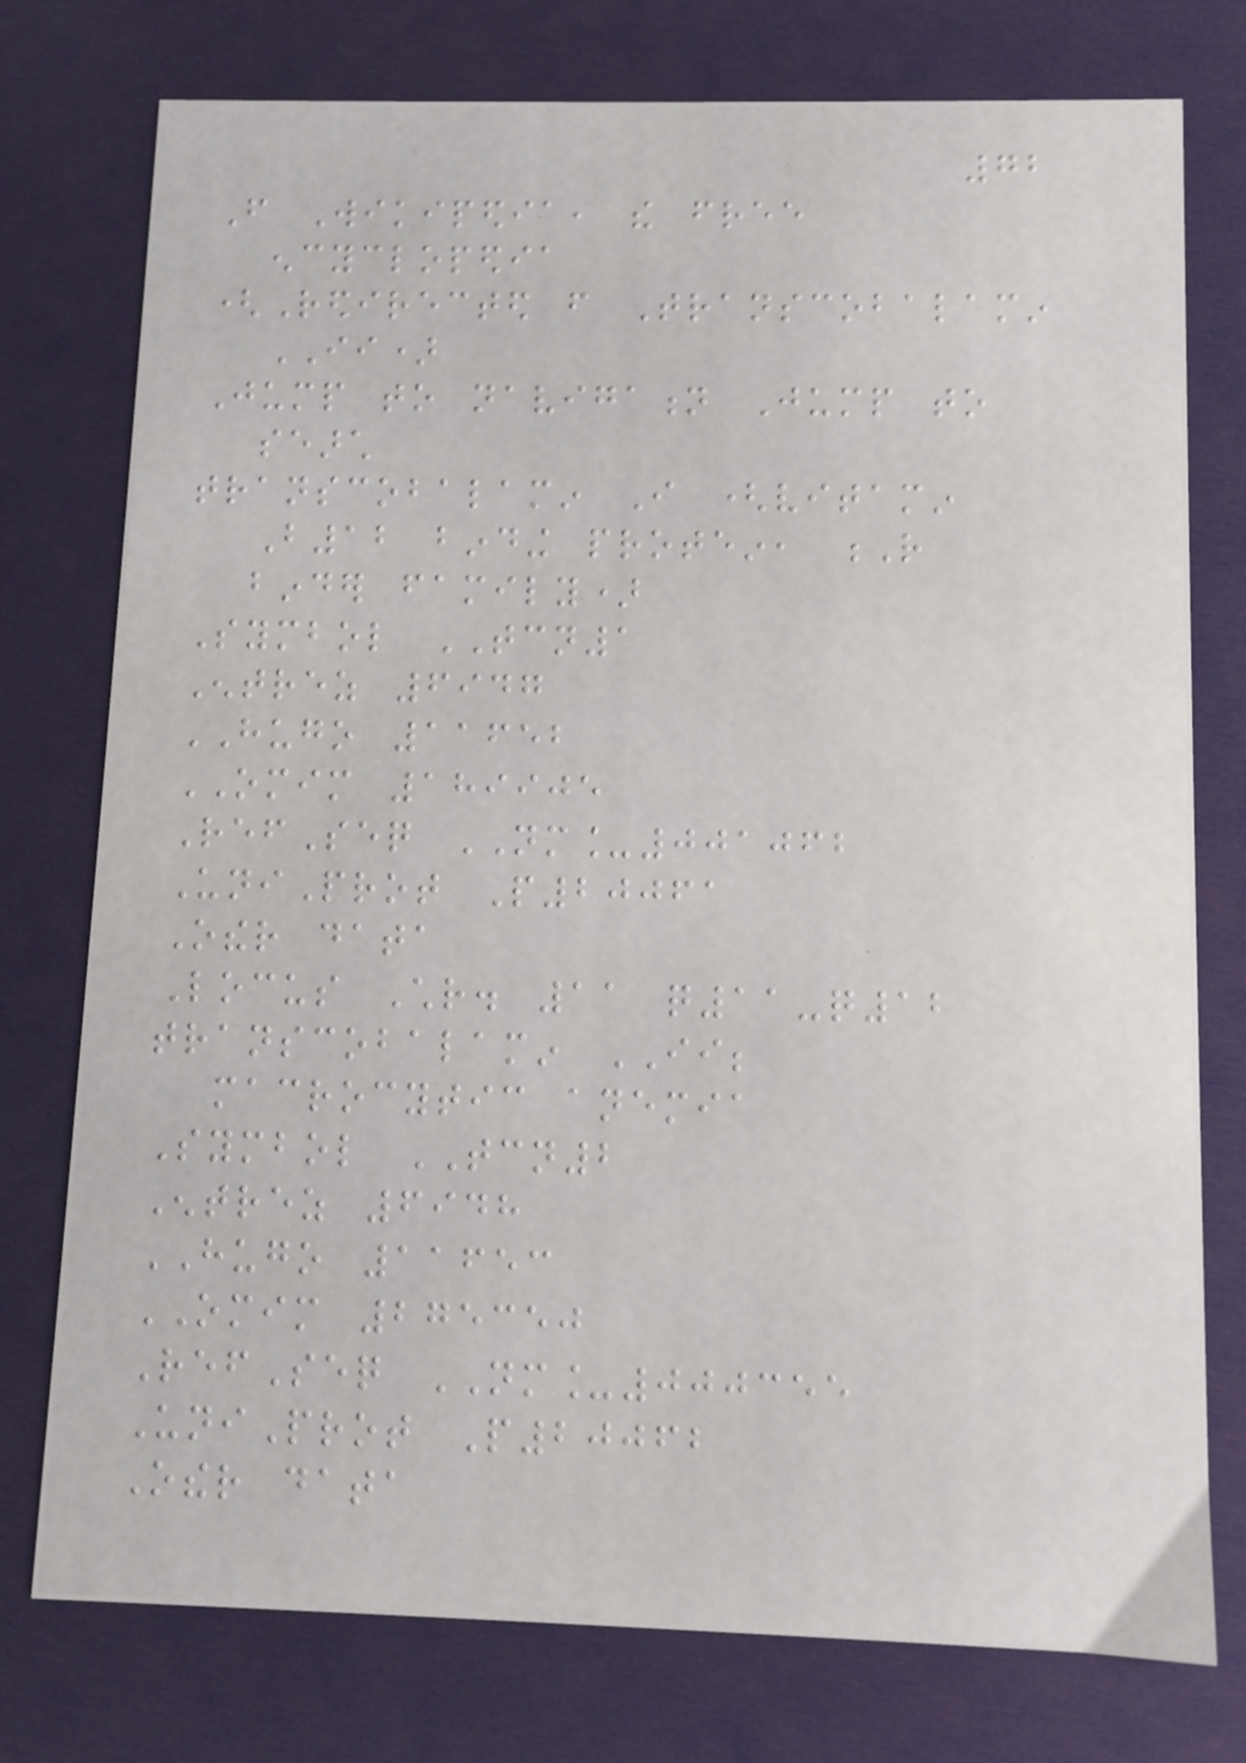72
From Wikipedia, the free
encyclopedia
(Redirected from Transcobalamin
II)
Jump to navigation Jump to
search
transcobalamin I (vitamin
B12 binding protein, R
binder family)
Symbol TCN1
Entrez 6947
HUGO 11652
OMIM 189905
RefSeq NM_001062
UniProt P20061
Other data
Locus Chr. 11 q11-q12
transcobalamin II;
macrocytic anemia
Symbol TCN2
Entrez 6948
HUGO 11653
OMIM 275350
RefSeq NM_000355
UniProt P20062
Other data
